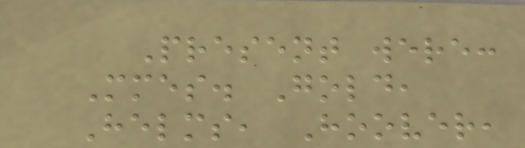Present were:
Mmes. Gold,
Helms, Hoover,
